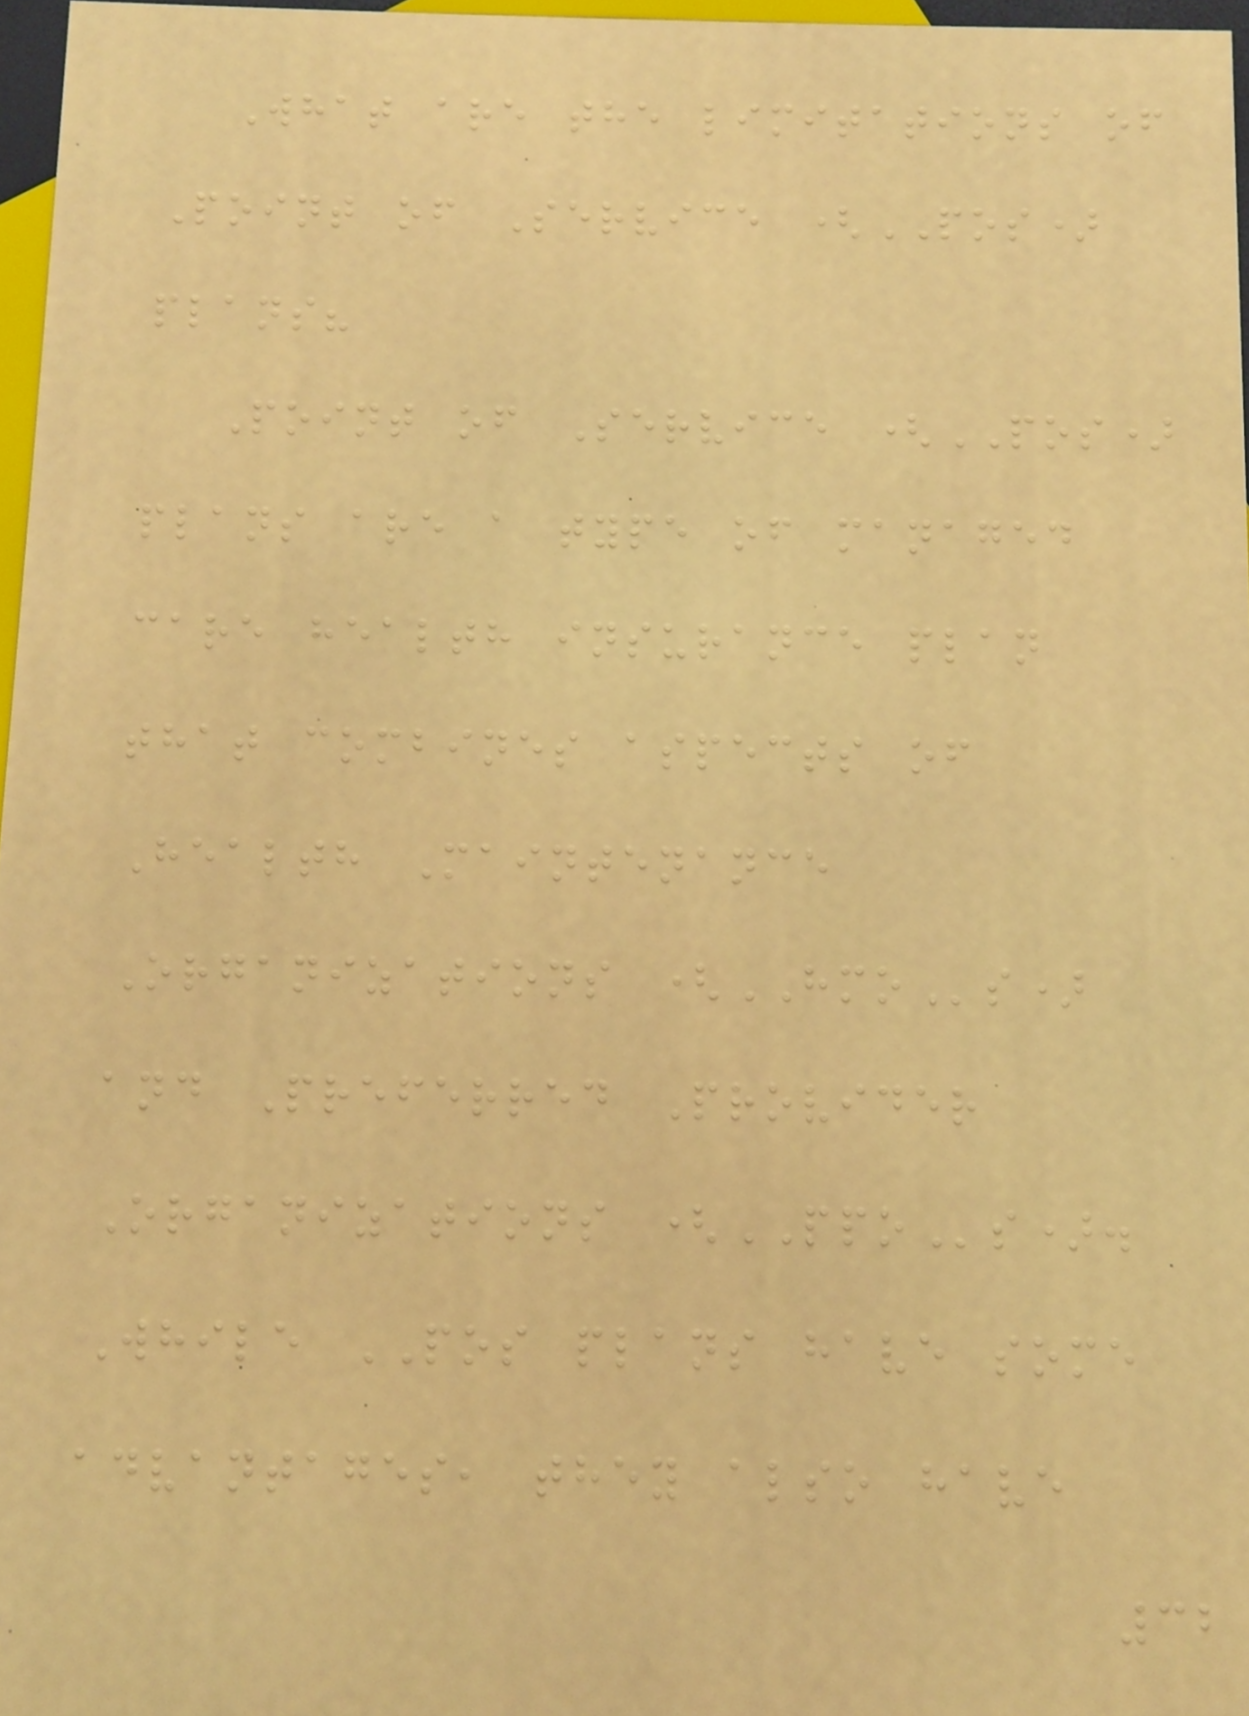What are the limitations of
Point of Service (POS)
plans?
Point of Service (POS)
plans are a type of managed
care health insurance plan
that combines aspects of
Health Maintenance
Organizations (HMOs)
and Preferred Provider
Organizations (PPOs).
While POS plans have some
advantages, they also have
32
